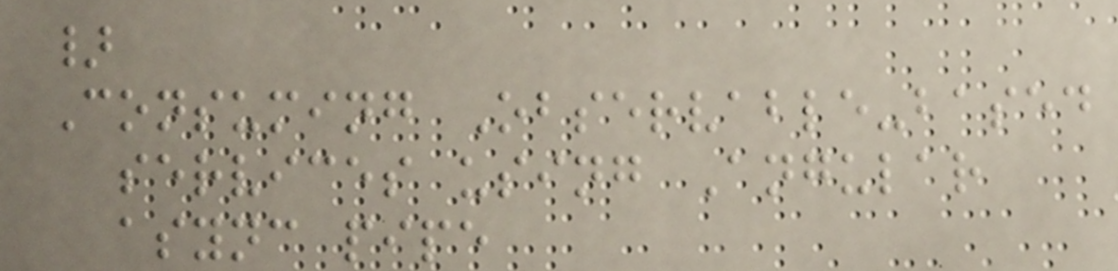}
Consuming Observable-based
services using Angular
async pipe
